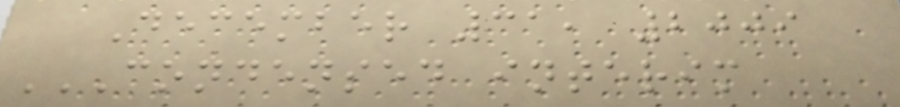December 31, 2009
CONDENSED INTERIM
